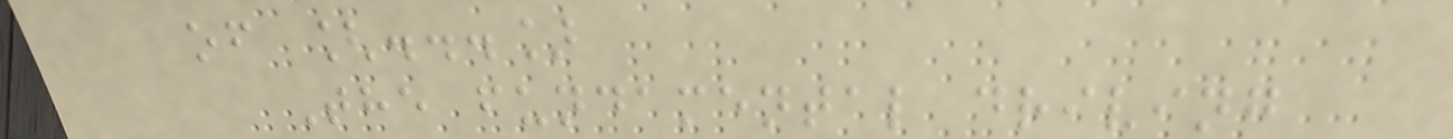of [...]
The fundamental driving
